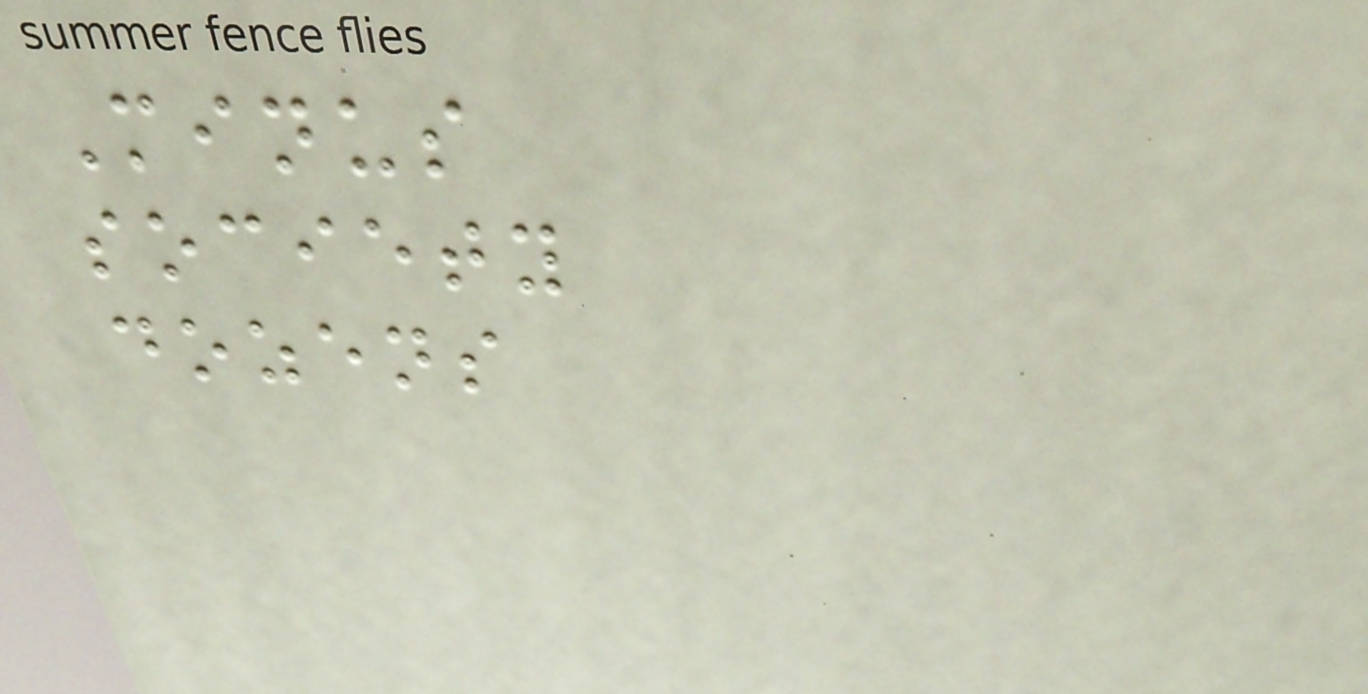Minus
society
dozens
